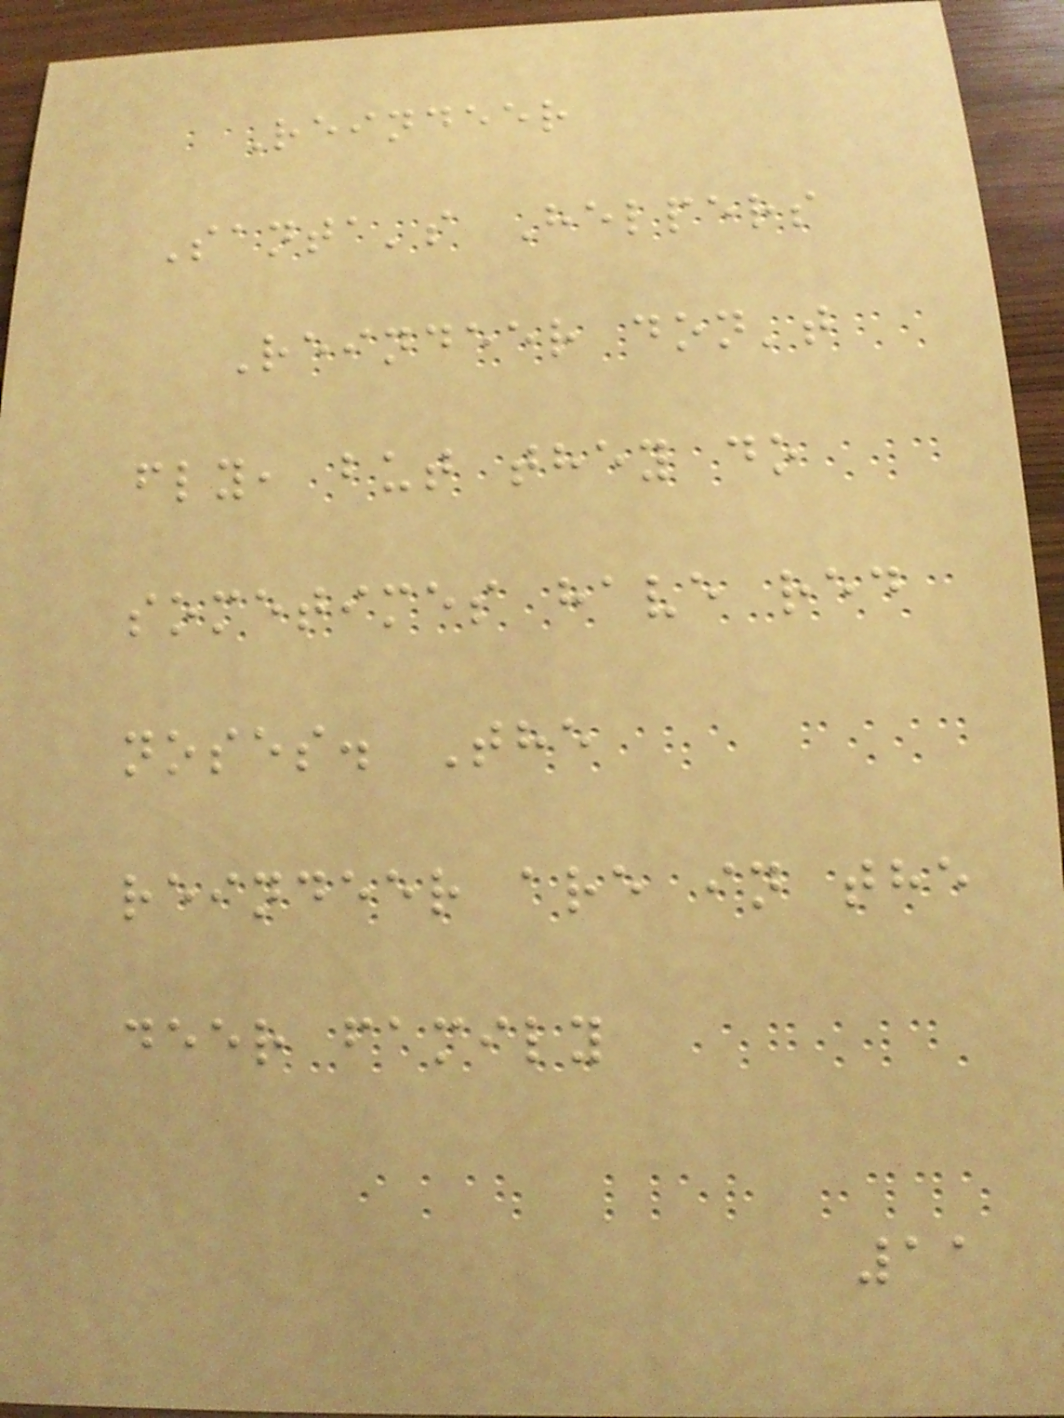Reindeer
Santa's Helpers
Reindeer don't
fly, but they do
sometimes have red
noses. The
reindeer are in the
deer family
11
